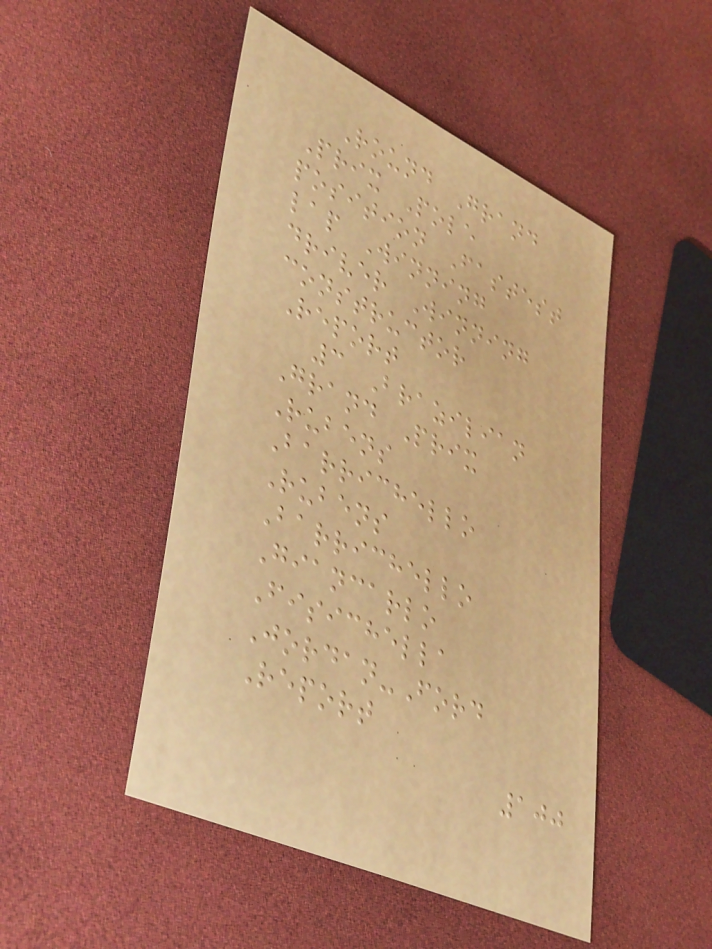Round Grand
Prix Pole
position Fastest
lap Winning
driver Winning
constructor
Report
3 Brazilian
Grand Prix
Rubens
Barrichello
Rubens
Barrichello
Giancarlo
Fisichella
Jordan-Ford
Report
100
